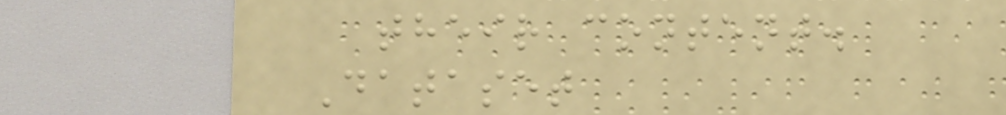their content.
Dataset
